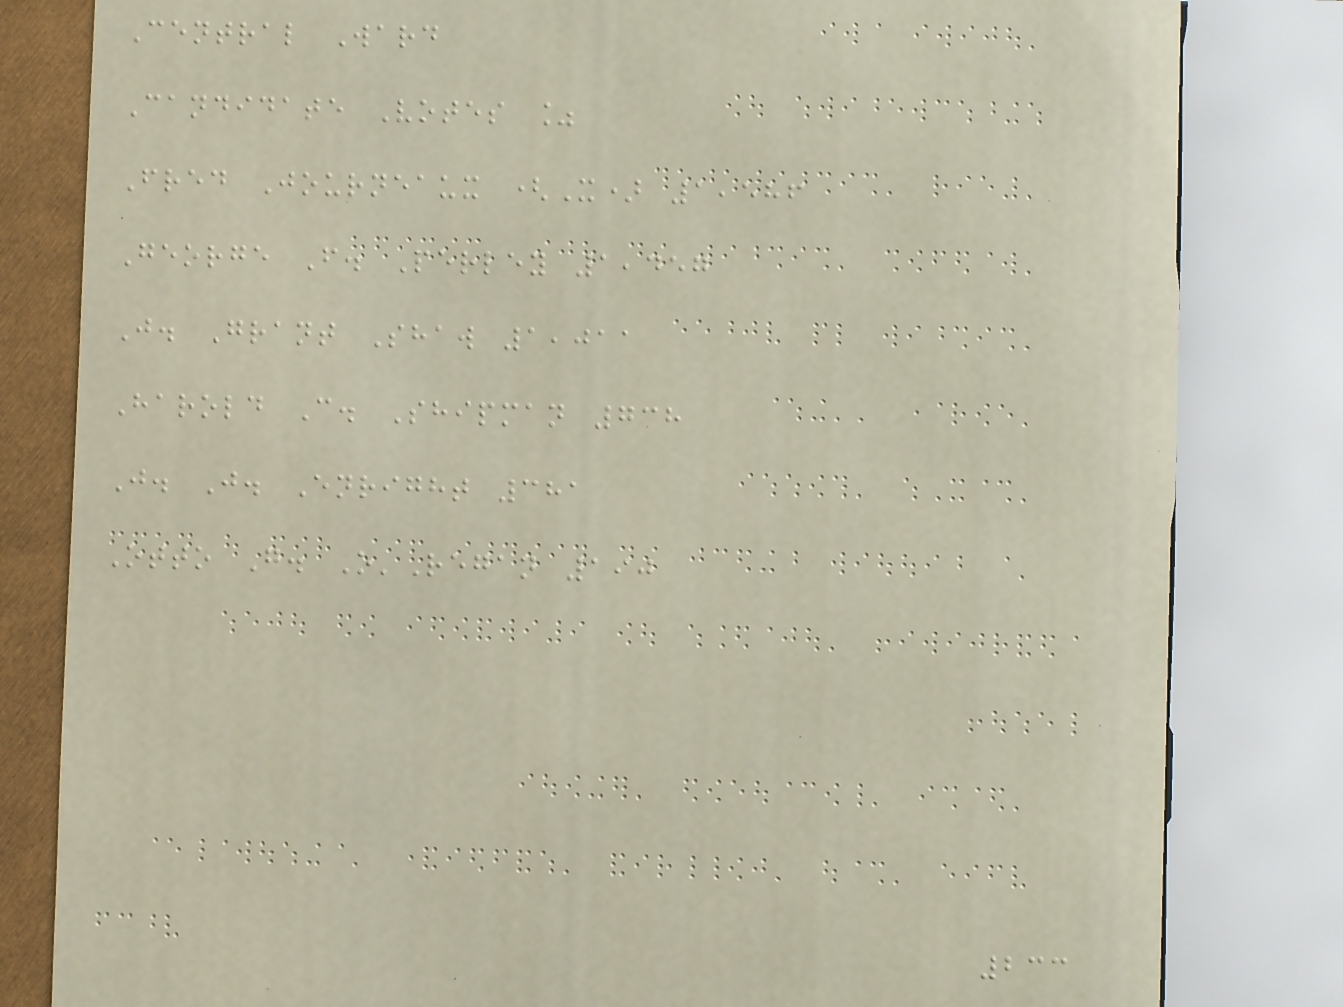Central Ward
Candidate Votes %
Fred Journeaux (X) 1,586
George F. Perley 1,457
J. Grant Shaw 1,011
Harold C. Shipman 738
J. J. Enright 381
Otto G. O'Regan 190
233
